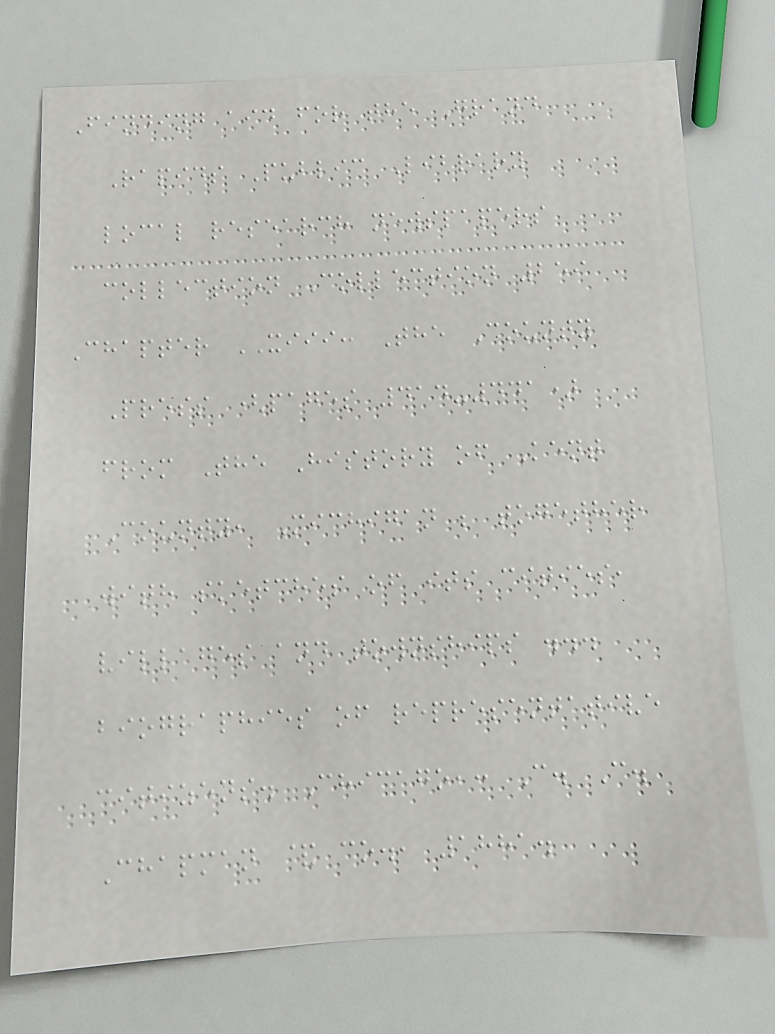Finding aid for the Grand
Rapids Public Library
local research newspapers
collection Collection 259
Chapter XIII: The County
Press (pages 414-441)
from The History of Kent
County, Michigan ; together
with sketches of its cities,
villages and townships ...
biographies of representative
citizens. Chicago,: C. C.
Chapman & co., 1881.
